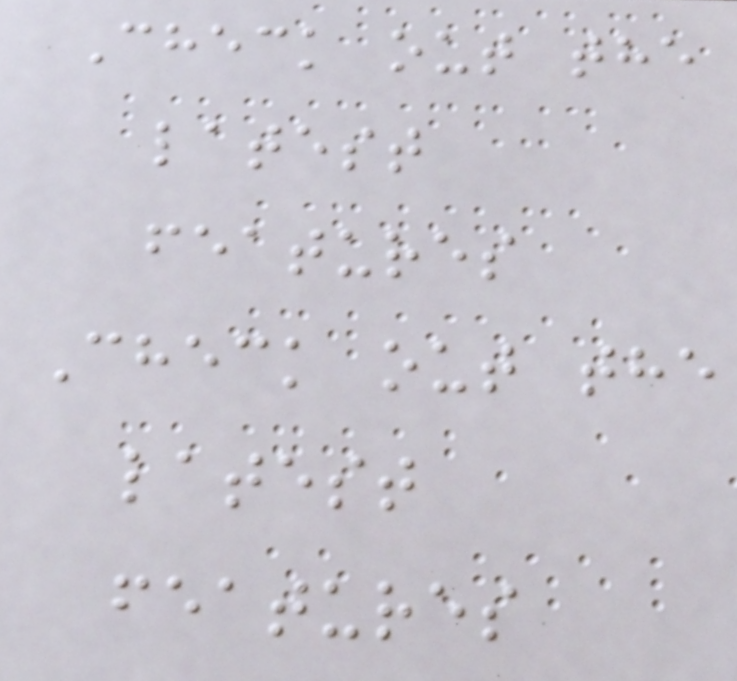Check out the
latest
features
Check out the
latest
features
